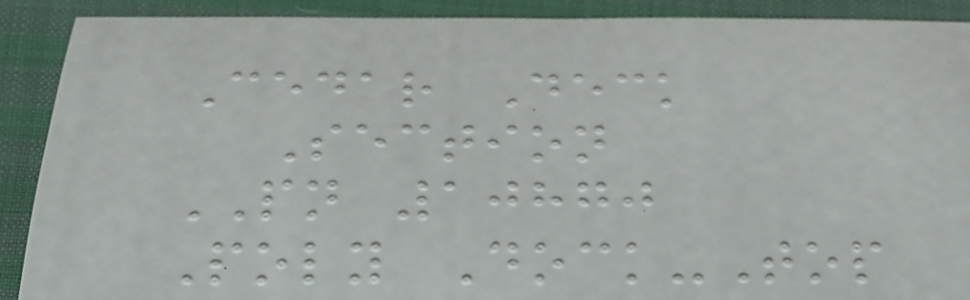Cedar Deck
Section
PN 10870
Poly Dock-Top
